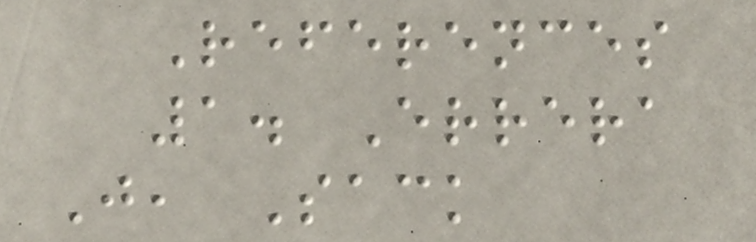References
1. Errera
J, Sack
